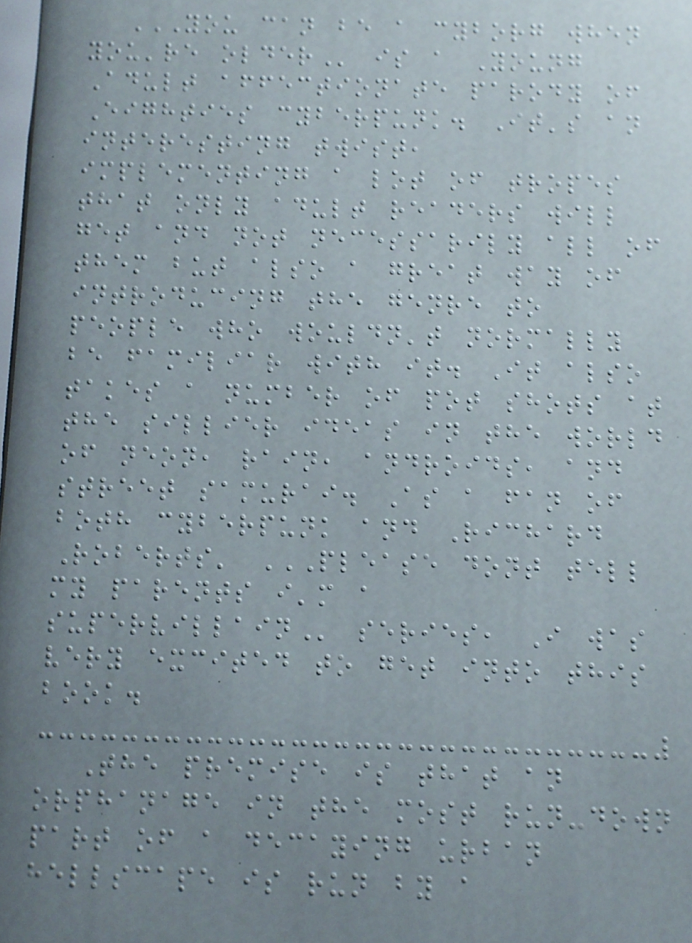YOU CAN BE A CYBORG WHEN
YOU'RE OLDER is a Young
Adult affectionate parody of
Eighties cyberpunk. It's an
interesting twist,
implementing a lot of tropes
that only adult readers will
get and not necessarily all of
them but also a great way of
introducing the genre to
people who wouldn't normally
be familiar with it. It also
takes a number of pot shots at
the sillier ideas in the world
of neon, rain, androids, and
street samurai. As a fan of
both cyberpunk and Richard
Roberts' PLEASE DONT TELL
MY PARENTS I'M A
SUPERVILLAIN series, I was
very excited to get into this
book.
The premise is that an
orphanage in the most run-down
part of a decaying urban
hellscape is run by a
